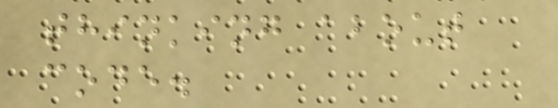thinking about
code.
